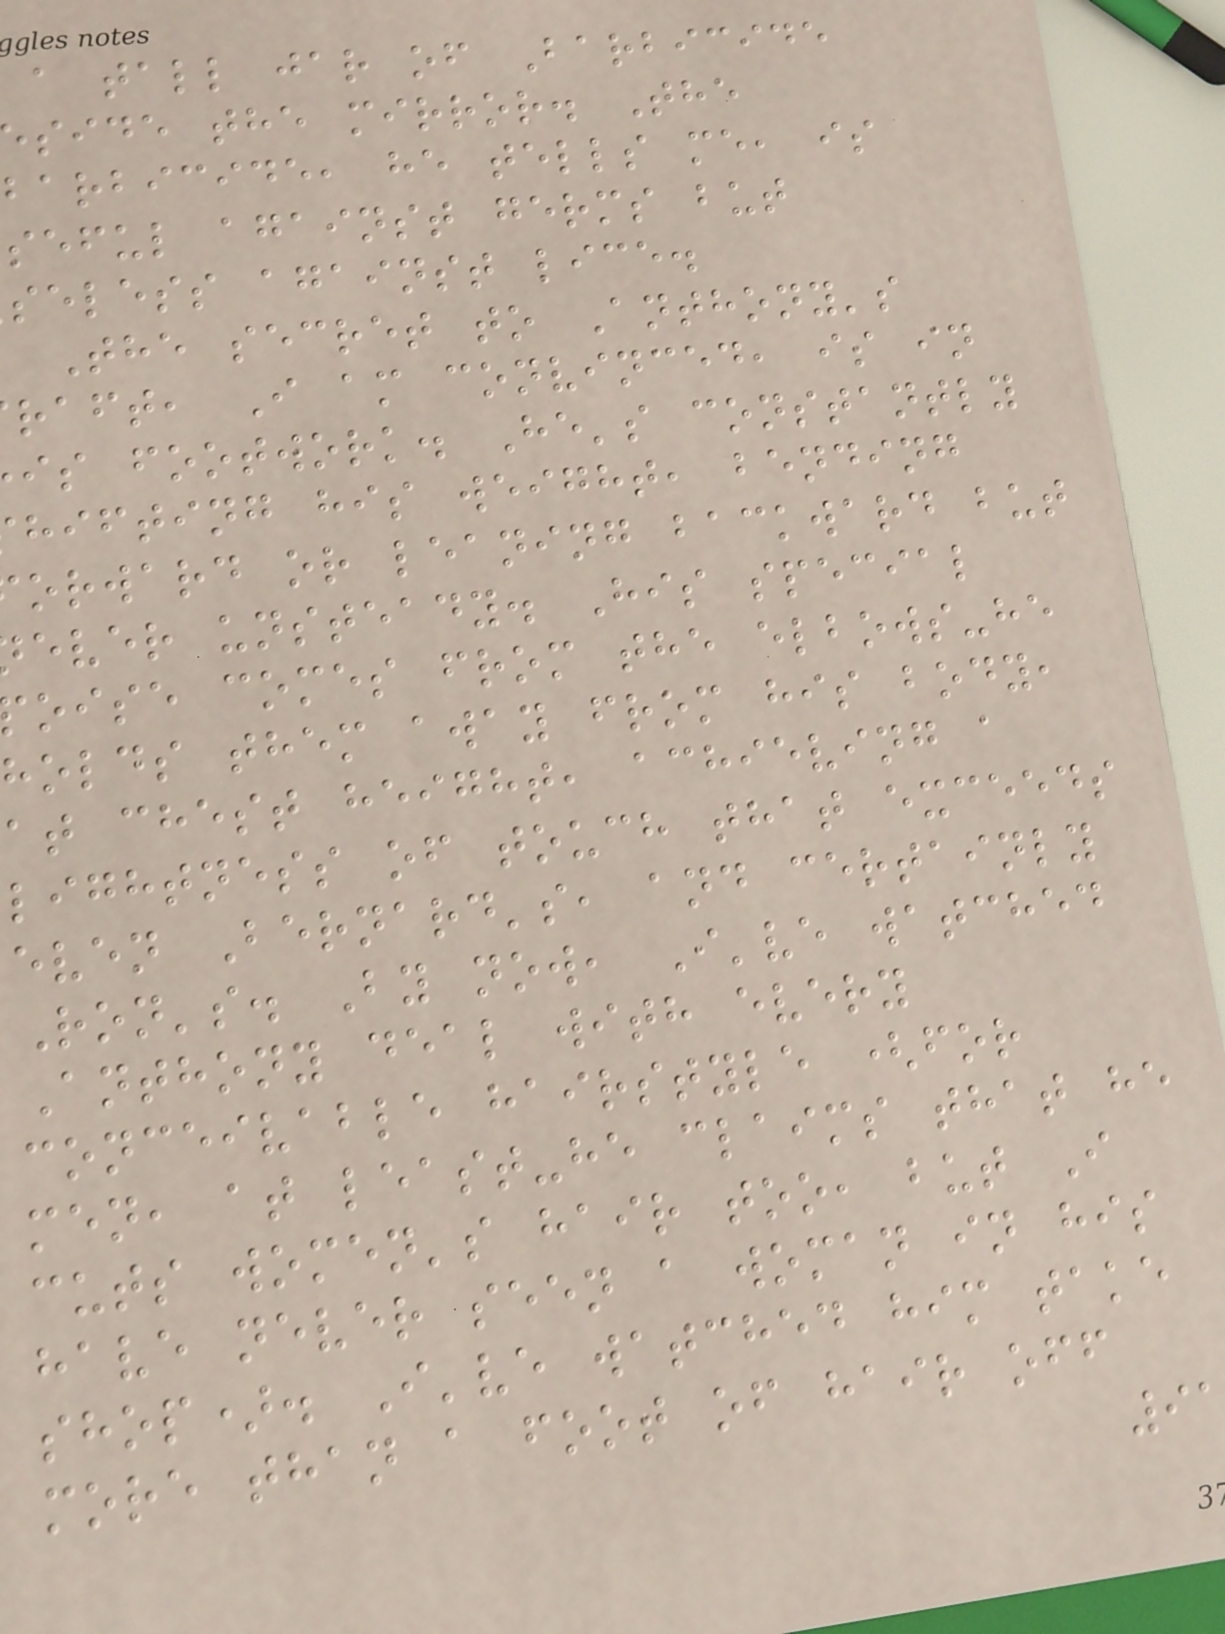a tall jar of Barbicide
side the mirror. The
barbicide, he tells me, is
seful against germs but
seless against lice.
The secret to Anthony's
raft, I am convinced, is in
is footwork. He's constantly
hifting his weight, bending
orward or leaning backward but
ever unsteady. His special
oise comes from the elbows-he
holds them away from his body,
at chest height, achieving a
lightness of touch that exceeds
even Bernard's, and certainly
Ron's. By now, I've watched
Anthony deal with every
conceivable hairstyle (for
men, at least-he claims that he
cuts women's hair too, but I
have never seen a woman in his
shop). I've watched him take
more than a foot of hair off
